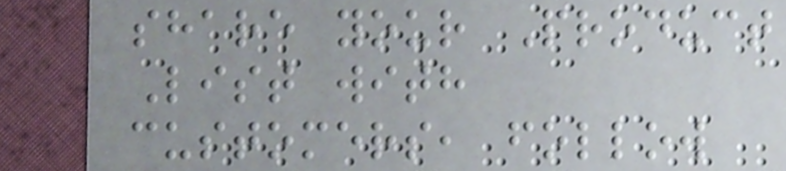share your Product
List with
customers, follow
